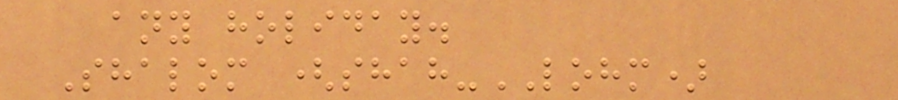any holiday.
Shalom (shah-LOHM)
